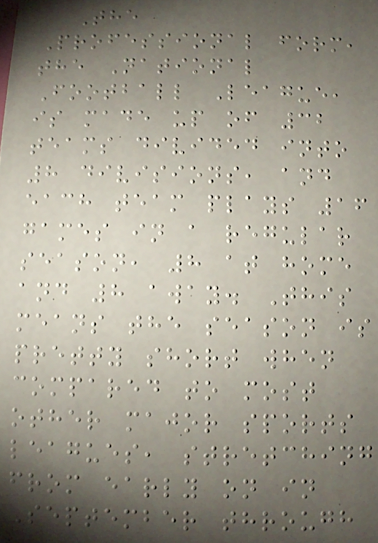The
Professional form,
the National
Football League,
is made up of 32
teams divided into
8 divisions, and
each team plays 16
games in a regular
season, 8 at home
and 8 away. This
means the season is
pretty short when
compared to most
other major sports
leagues, stretching
from early on in
September through
